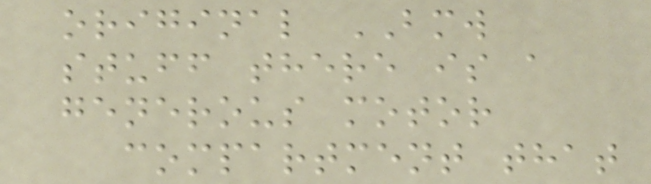original BMW
stuff there is a
generous motor
compartment that
